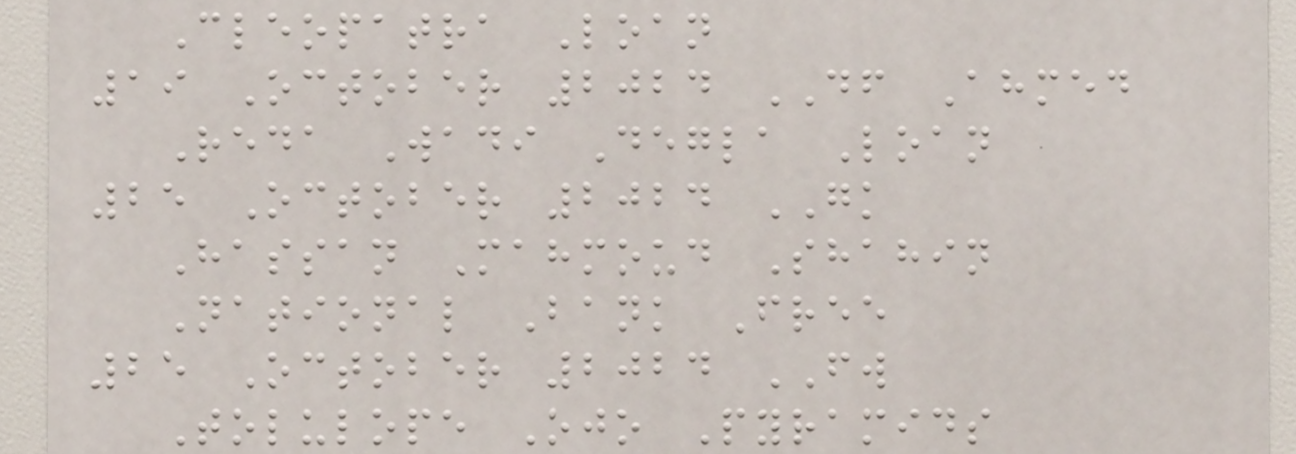Cleopatra Loan
19 October 2024 DF Ahmed
Reda Wadi Degla Loan
25 October 2024 GK
Hassan Mahmoud Shahin
National Bank Free
25 October 2024 FW
Tolulope Ojo Pyramids
